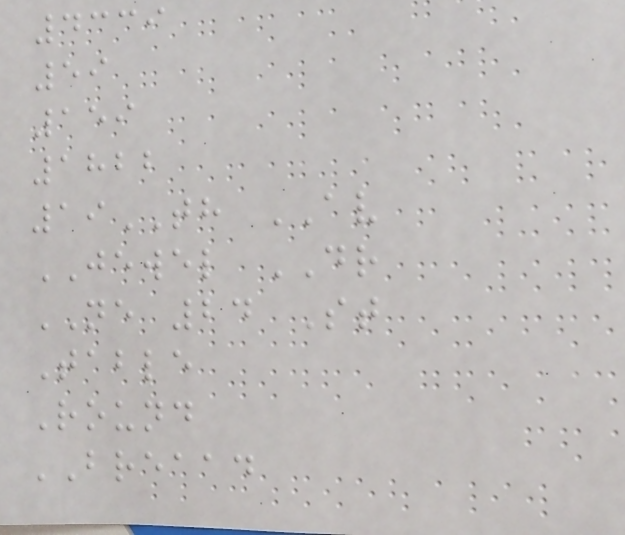4339
59
159
1822
19TH AV
JEWEL DR
NE 24 St
Table
Round
BREAAD
